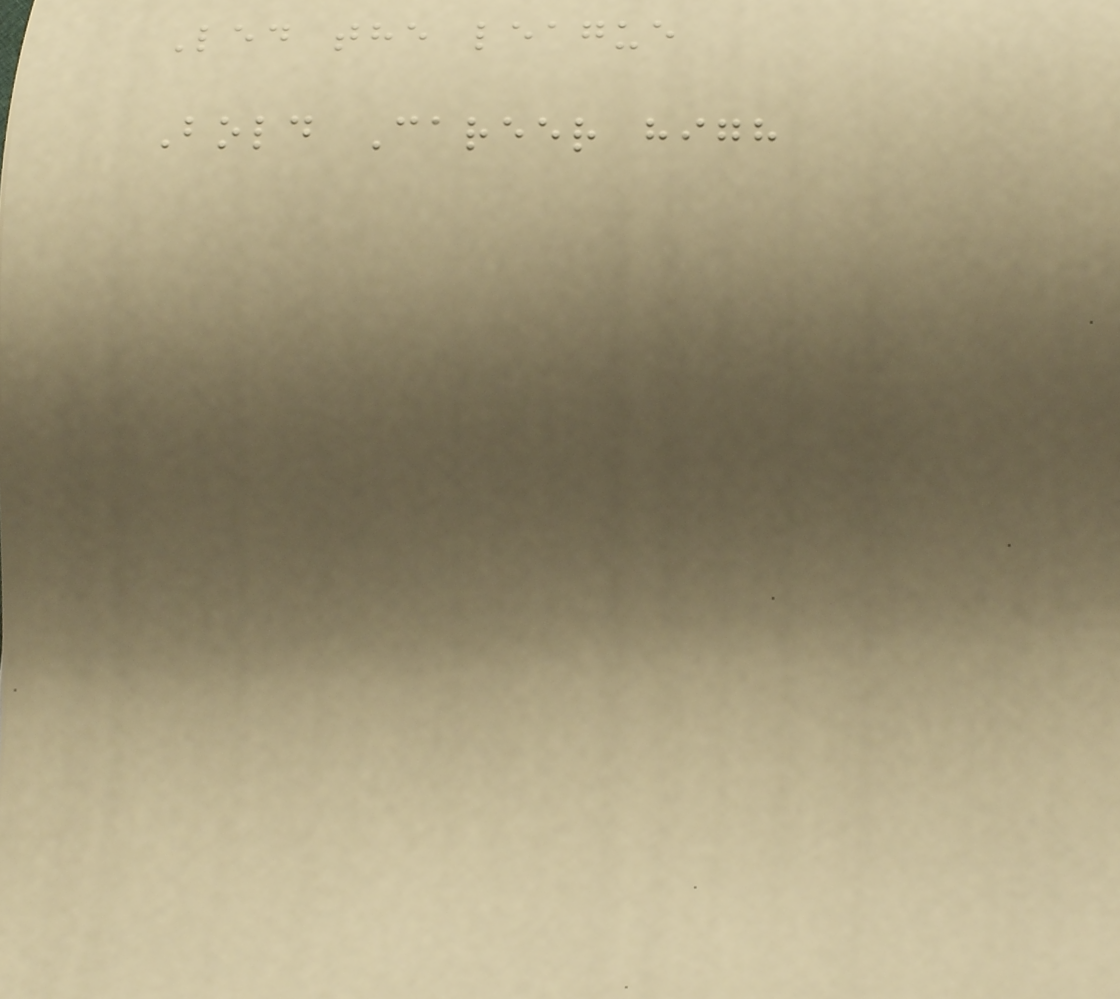Led the league
Bold Career high
